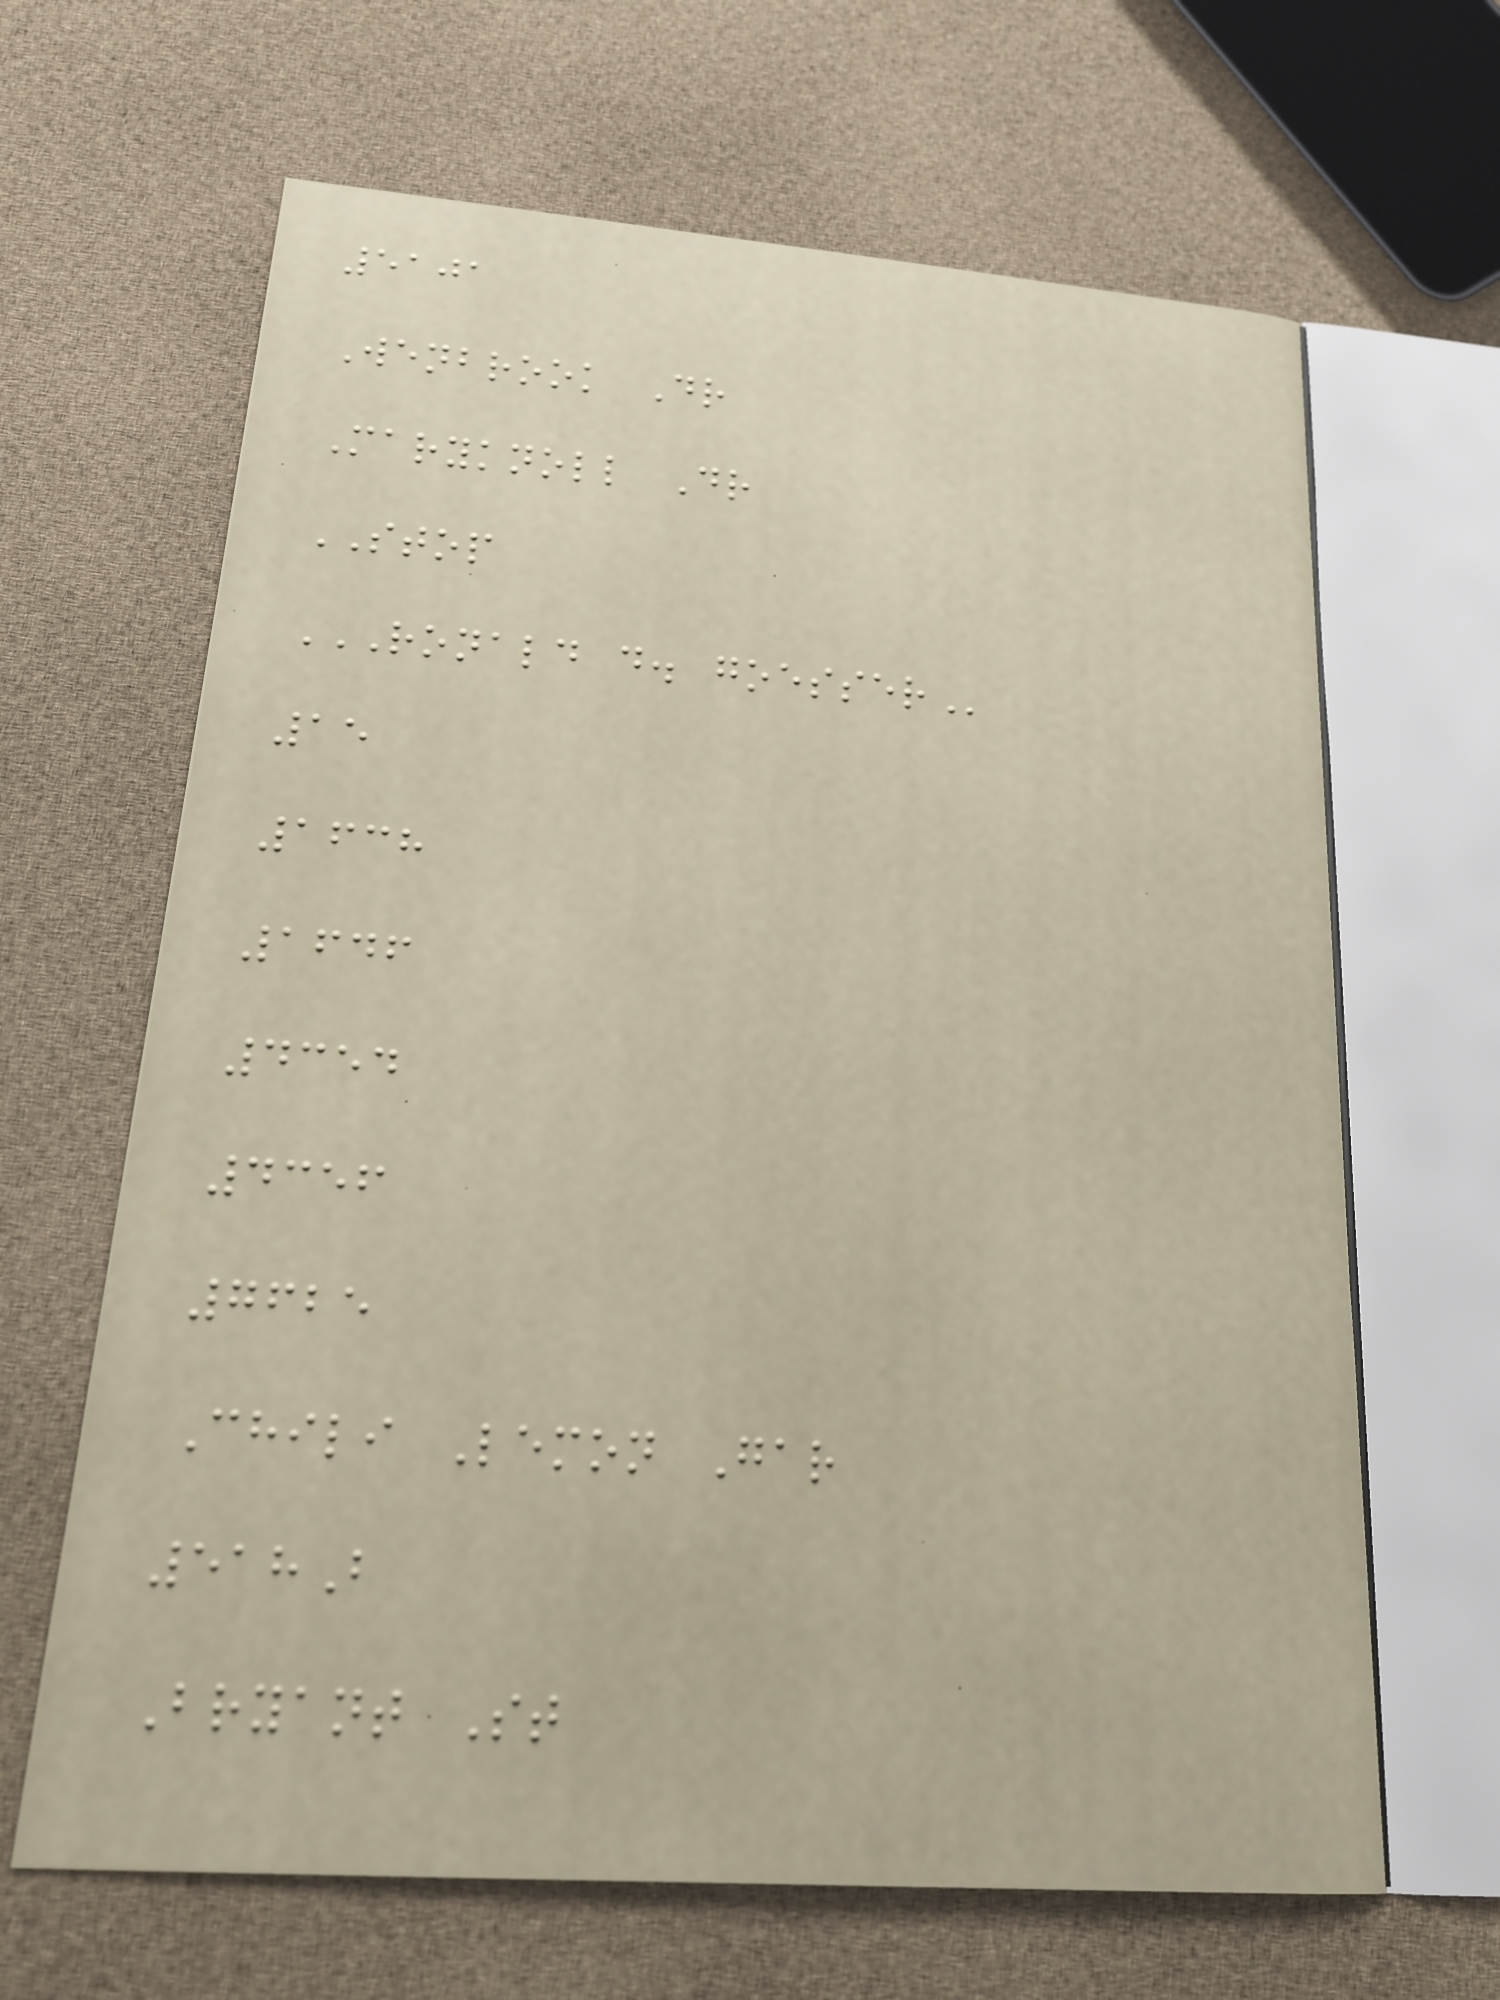5101
Wenbrook Dr
Maryknoll Dr
STOP
RONALD D. GOESSER
15
1638
1646
4354
4356
7625
Chili Lemon Gar
518B
Bryant St
